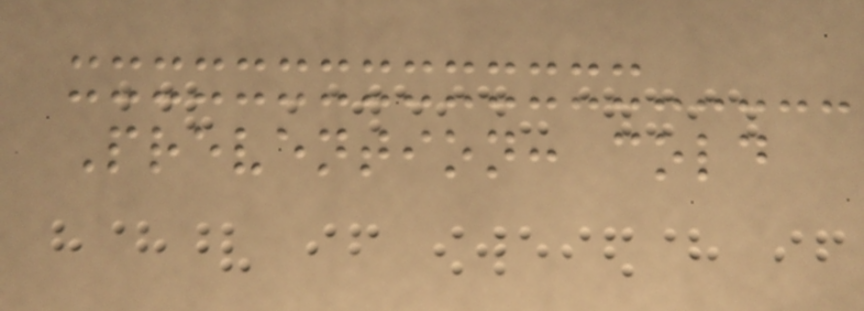Prevention: cold
